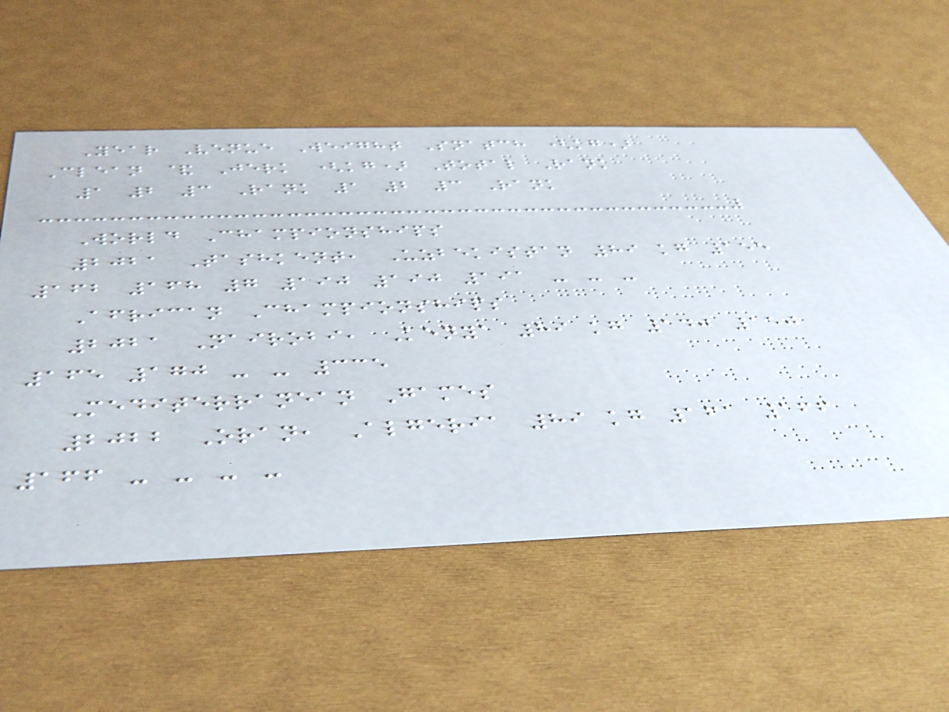Year Venue Weight Snatch (kg)
Clean & Jerk (kg) Total Rank
1 2 3 Rank 1 2 3 Rank
World Championships
2021 Tashkent, Uzbekistan 89 kg 155
162 168 7 190 190 191 - - -
African Championships
2021 Nairobi, Kenya 89 kg 140 150
165 170 - - 335
Mediterranean Games
2022 Oran, Algeria 89 kg 161 166
166 - - - -
